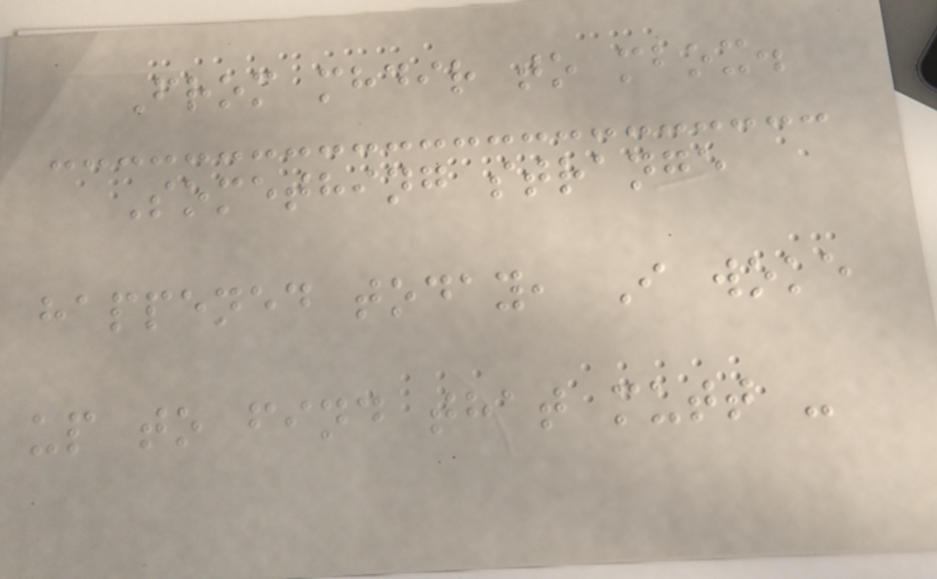From mhdir to mbox.
Something strange
happened today, I woke
up to find that mutt -
